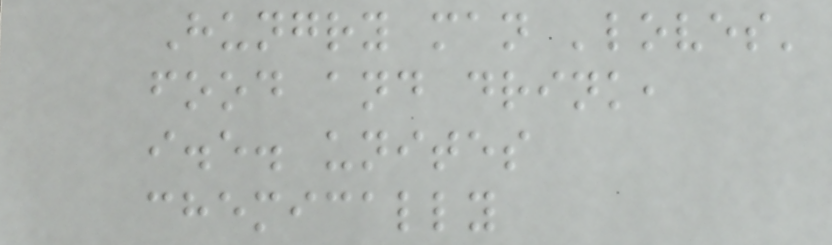Hungry man 'loves'
food and drink,
i.e. unites
chemically
